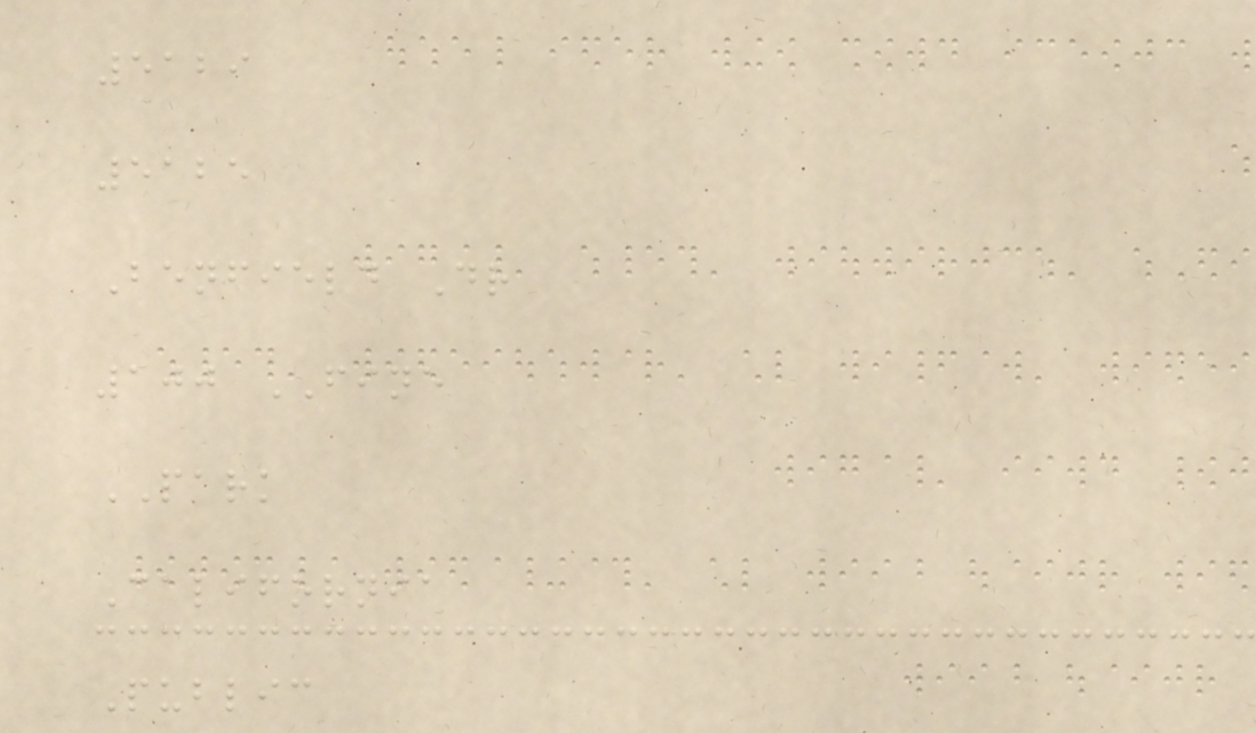5129
5125
Benfield Dr
100 FINE
PARK
California
Public
